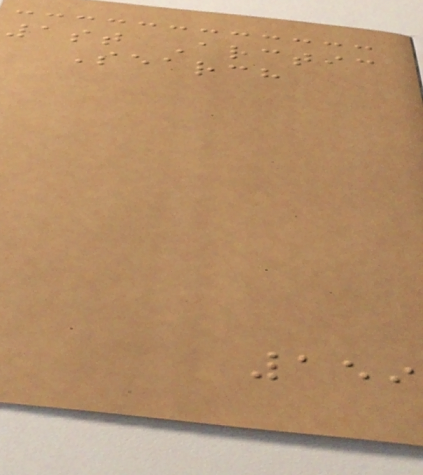1st Arctic
Search
159
